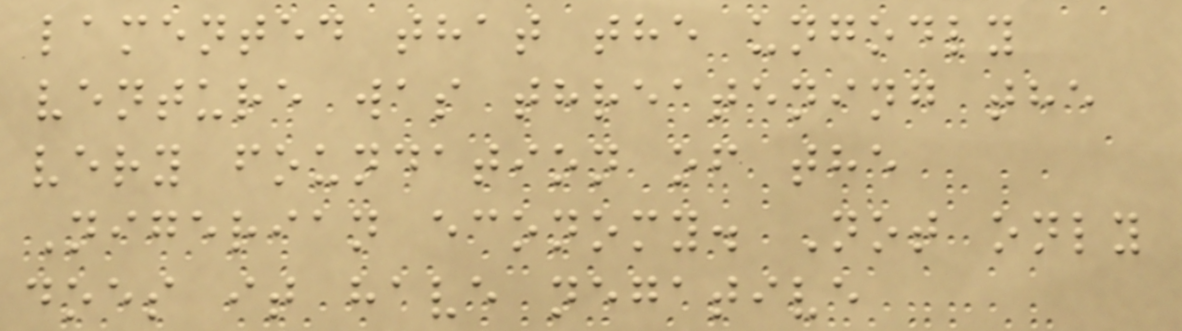lamented that the ungodly
venture was threatening the
very foundation of the
Nigerian economy. Not only
does it have negative
